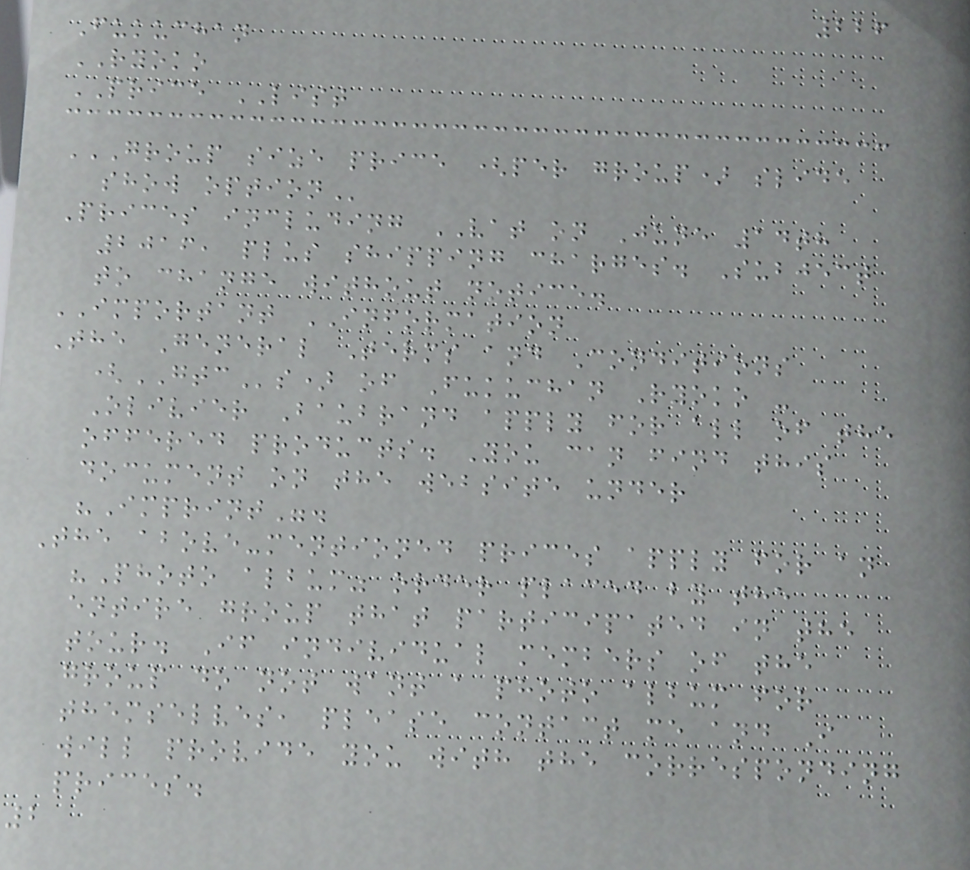226
Fukuchan
RYOKO
PRICE LIST
GROUP SIZE PRICE (PER GROUP) SLIDE
SHOW OPTION
Prices including VAT on June 14th
2016, plus shipping charges. Subject
to change without notice.
IMPORTANT INFORMATION
The General Terms and Conditions
(GTCs) of Fukuchan Ryoko -
Olivier Baubrand apply for all of the
offered products. You can find this
document on the website under
"Imprint".
The above-mentioned prices apply for an
"Photo album" order placed by the
entire group that participated in the
tour. If individual members of the
group do not want a photo album for
themselves, please contact me and I
will provide you with the corresponding
prices.
2
